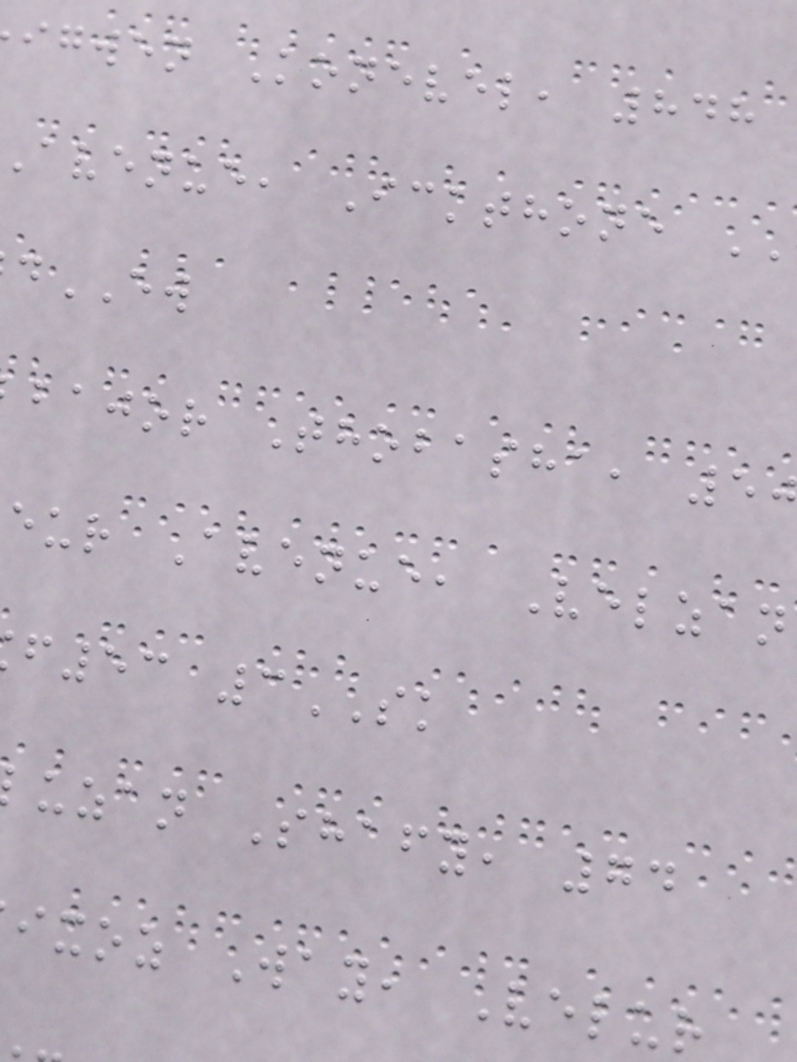igwen Konevel, 848
avenue, Ickthone
EW
bajor Thobasha, 5
eur Avenue, Velzan
f53 3SK
uzan Shafy, 74
ixoz Way, Velur
